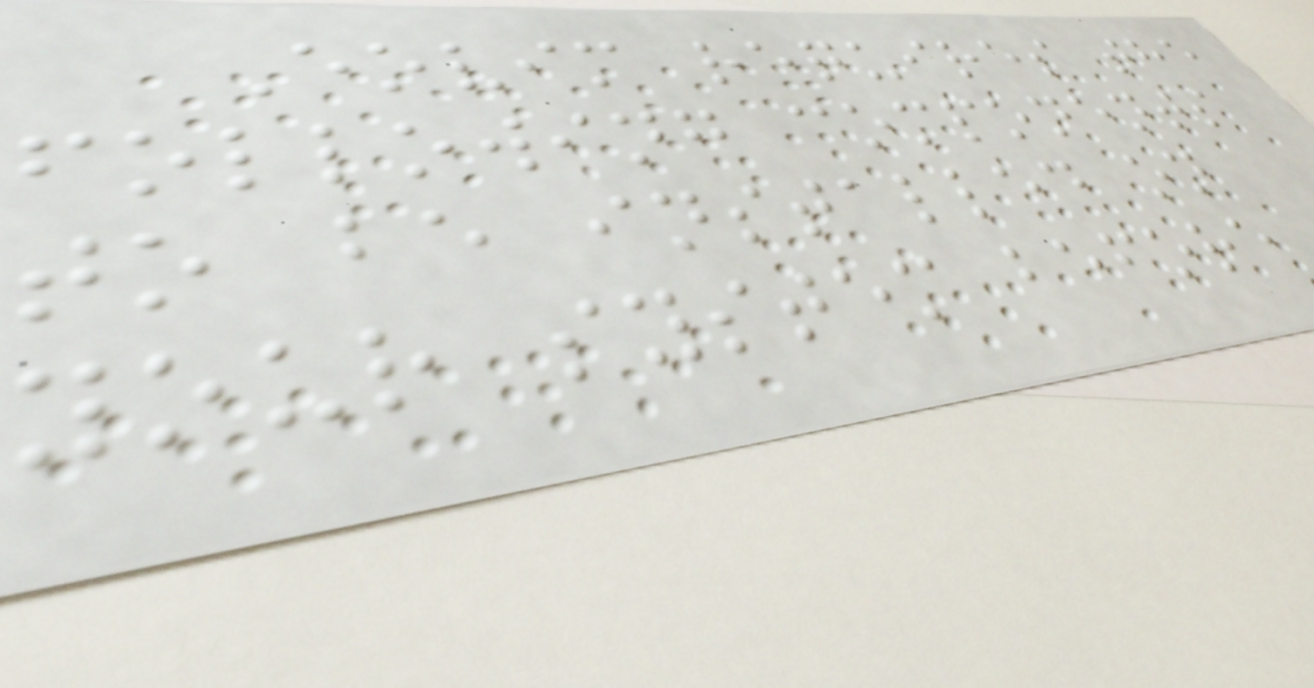Eovim requires the
following components
to be installed on
your system before
